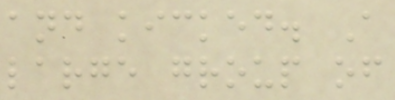and kicked. A
large group of
